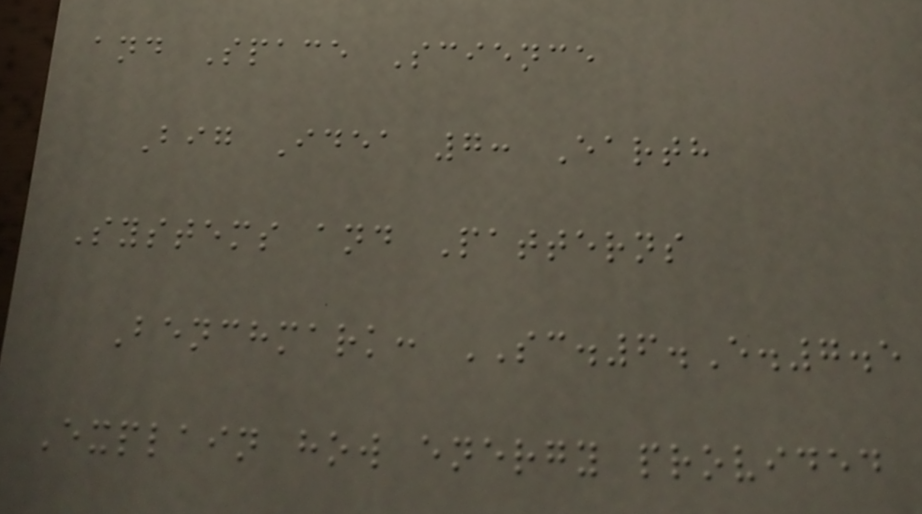and Space Science
Big Idea 7: Earth
Systems and Patterns
Benchmark: SC.6.E.7.5
Explain how energy provided
